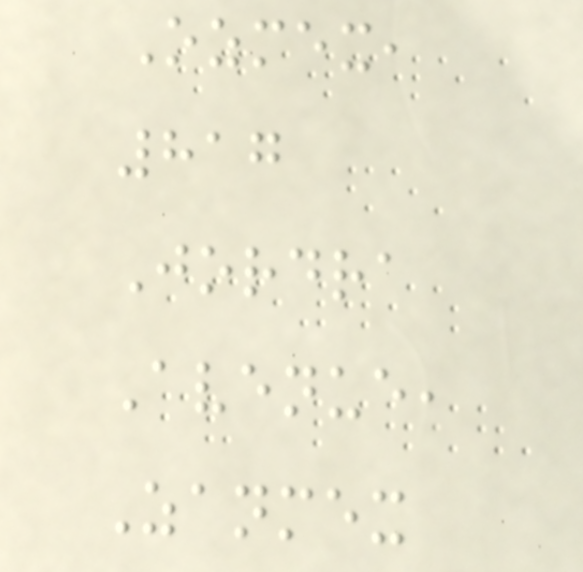Ozmex,
817
Jordra
Avenue,
Zanmex
